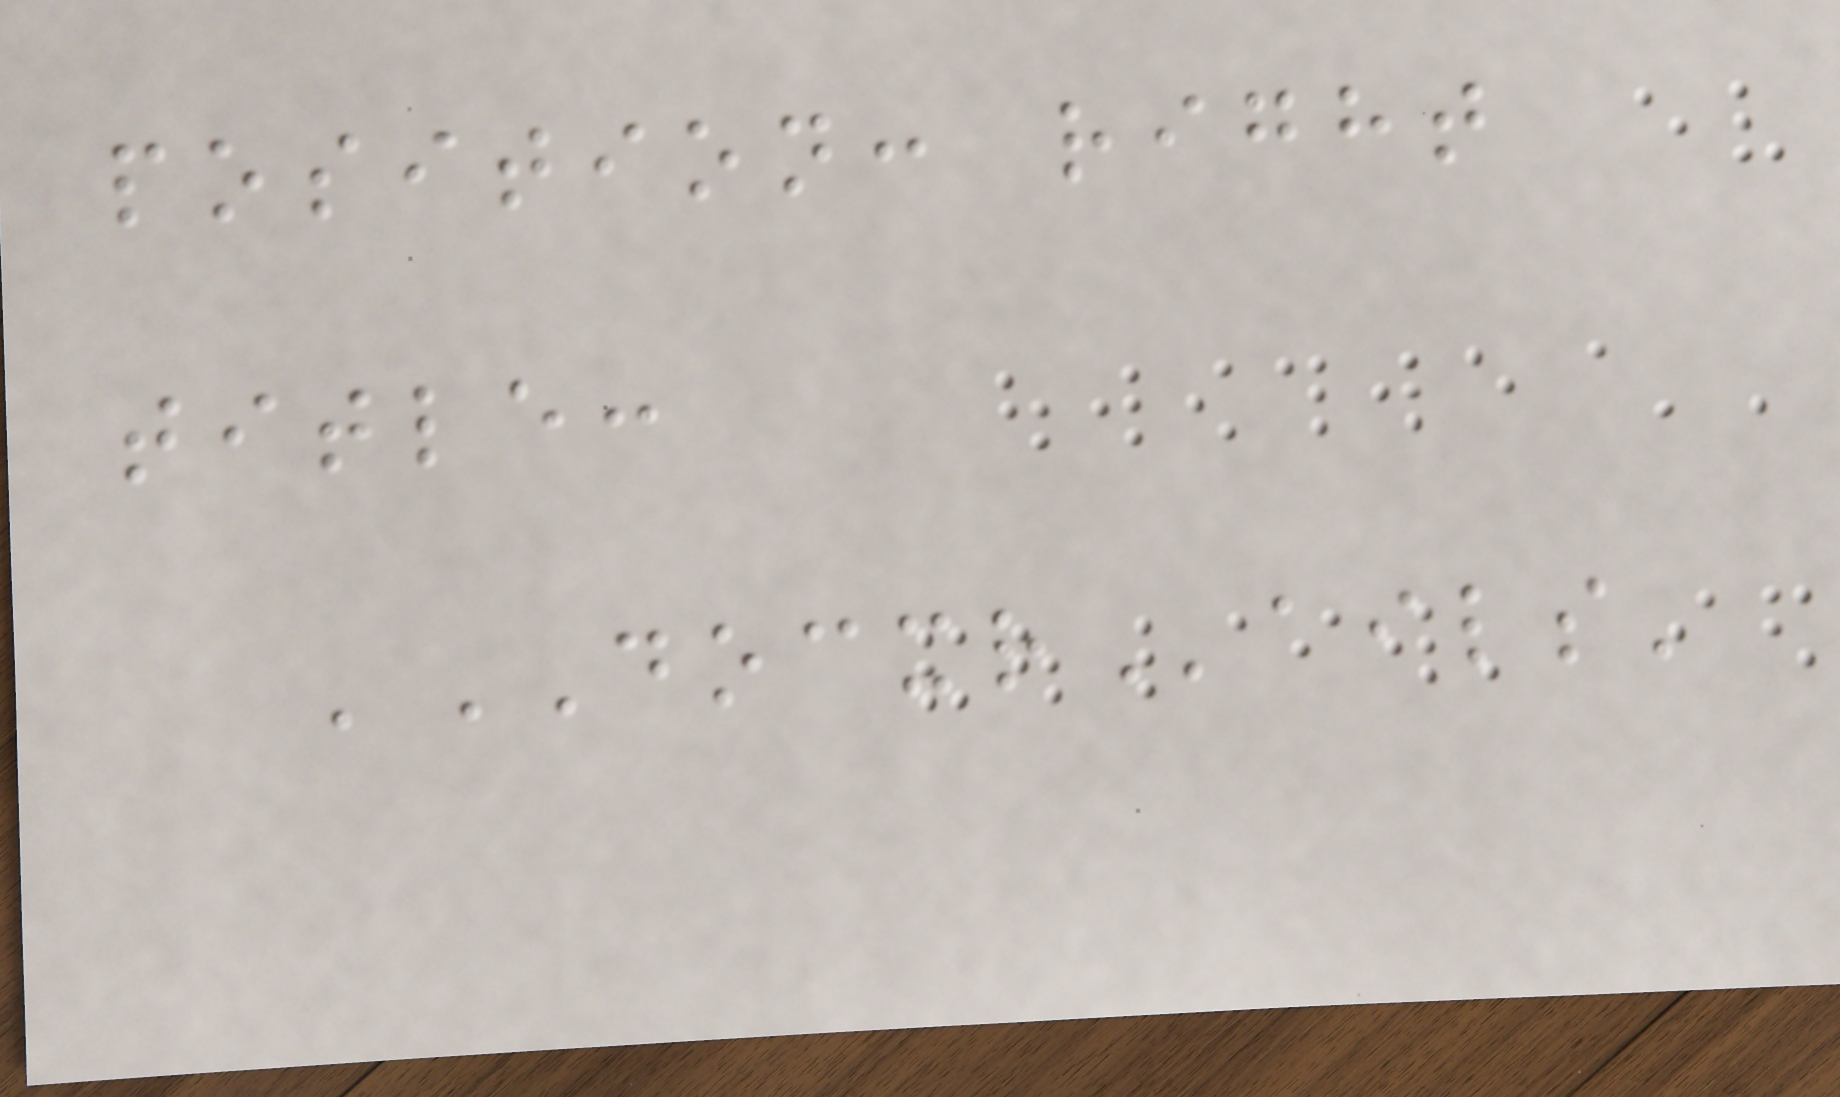position: right
title:
'DOCXRails'
